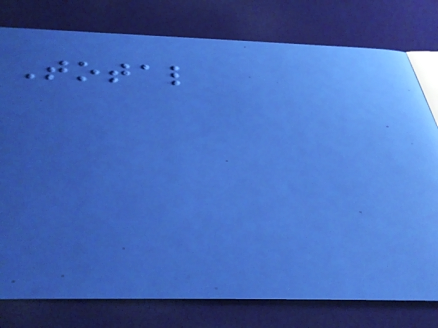Total
